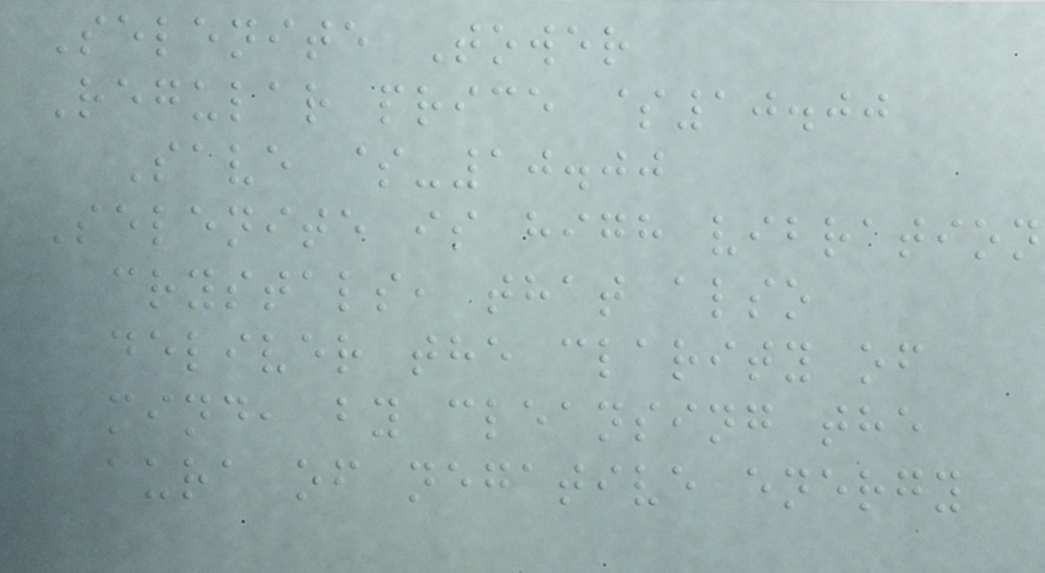Selenite Tower
Regular price $10.00
Save $-10.00
Selenite is high vibration
crystals, that also
deliver the clarity of
mind, by cleansing the
aura of negative energy
